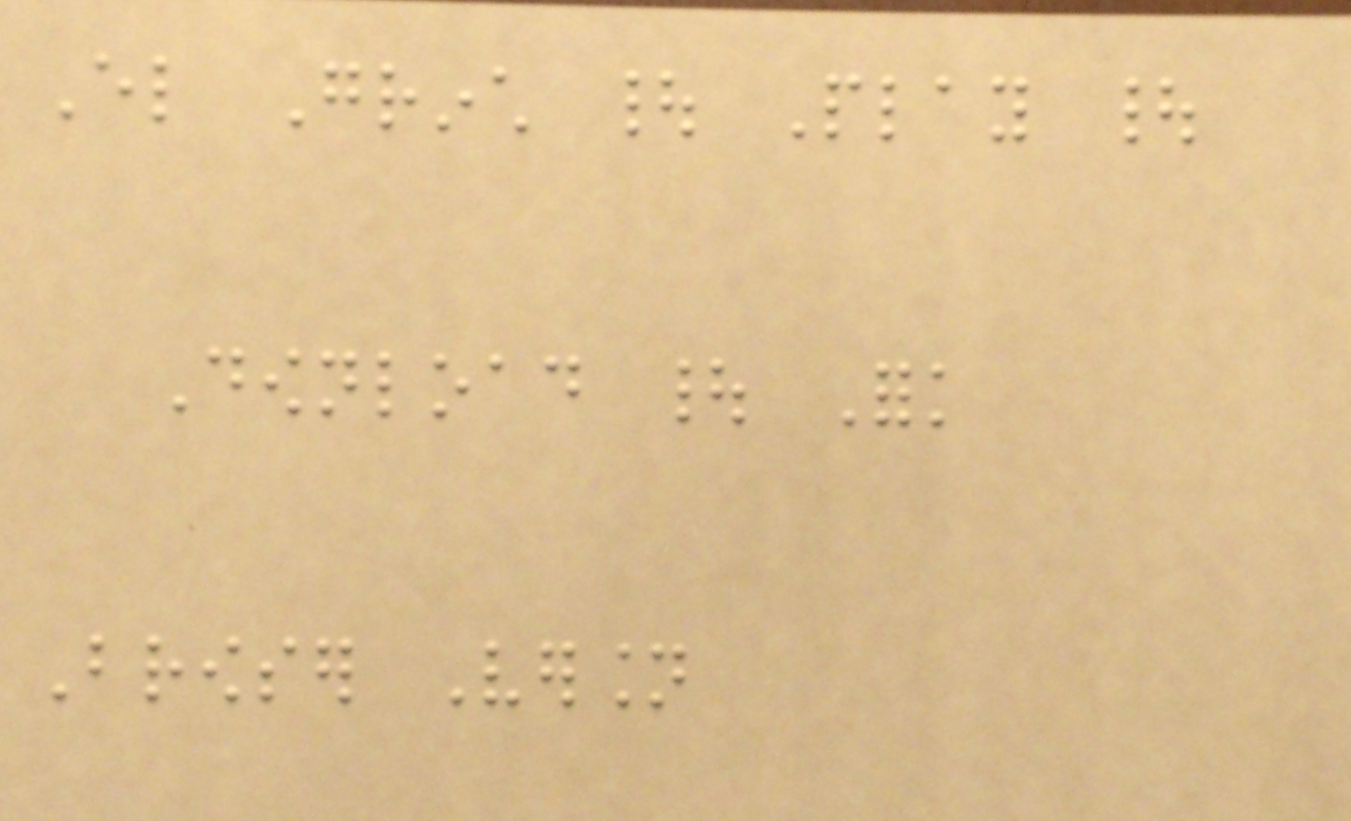El Grinch | Play |
Download | Fork
Browser Version
